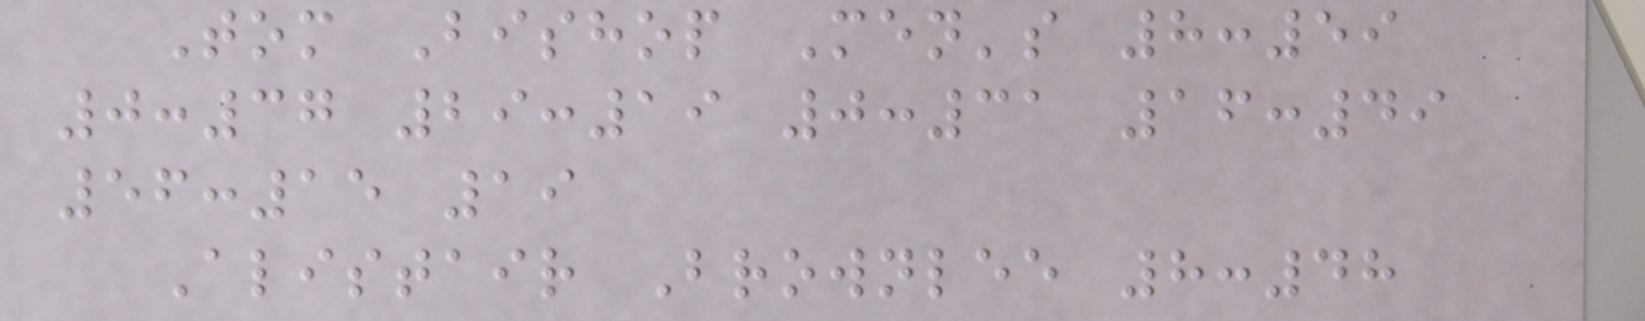Tom Bishop Men's 8:59
0:37 29:19 0:31 16:49
56:15 19
Alistair Brownlee 8:48
